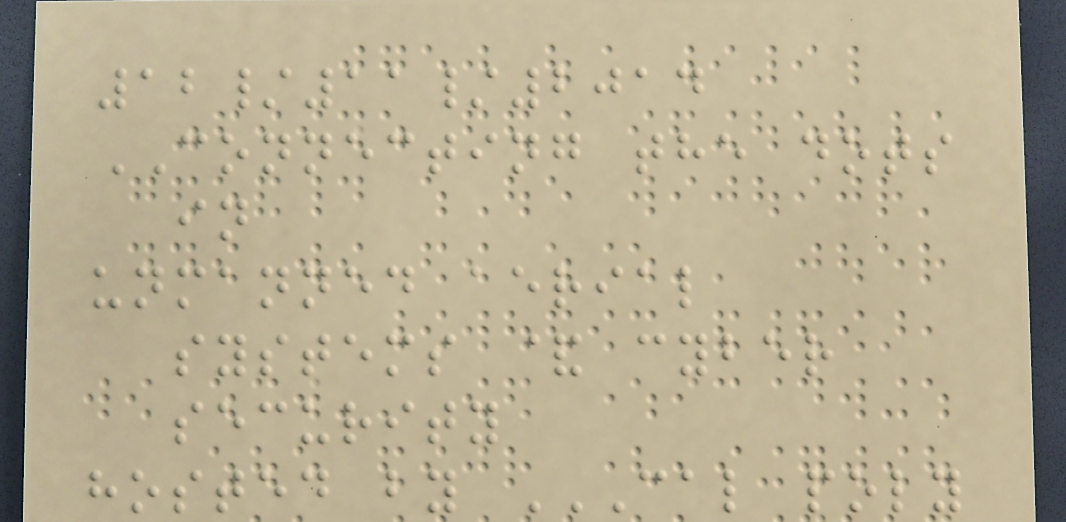12/11/2014
CONNECTING the dots
in
unmanned aerial
systems & cyber
security
hosted by CAL POLY
